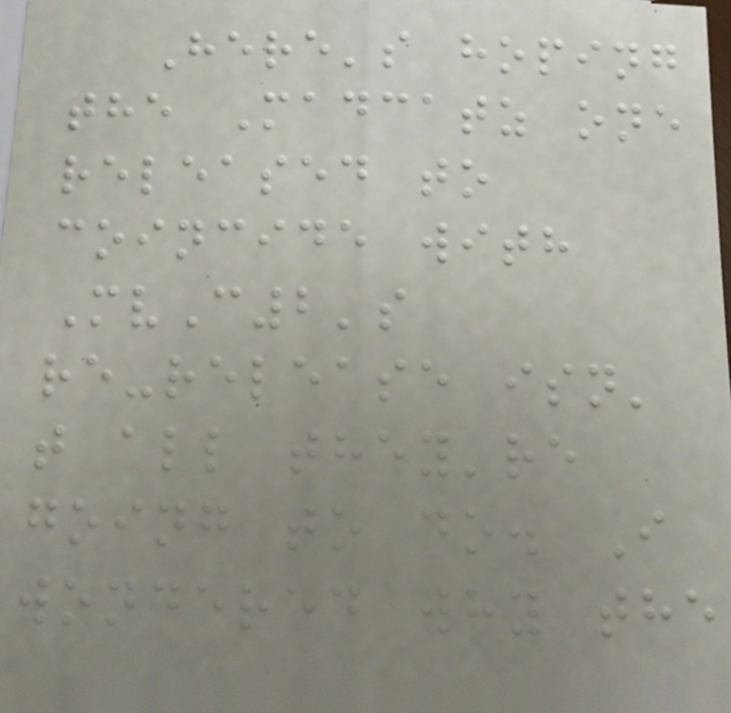Here's hoping
the Madcatz one
released to
coincide with
MvC2's
re-release isn'
t all they're
going to do. I
wondered why the
